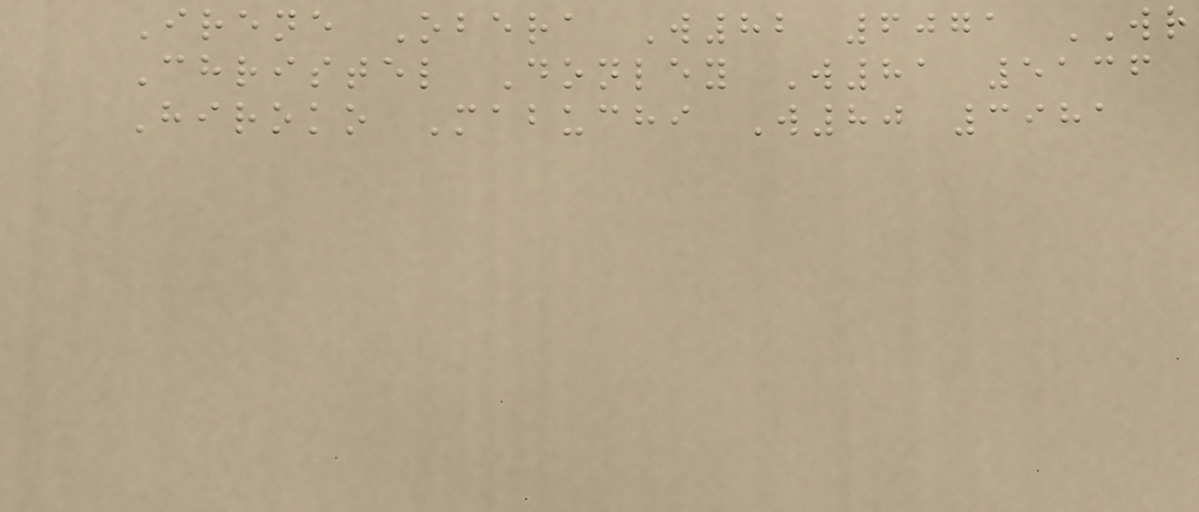Irene Obera W82 6071 WR
Christel Donley W81 5136
Hiroko Mabuchi W80 3981
